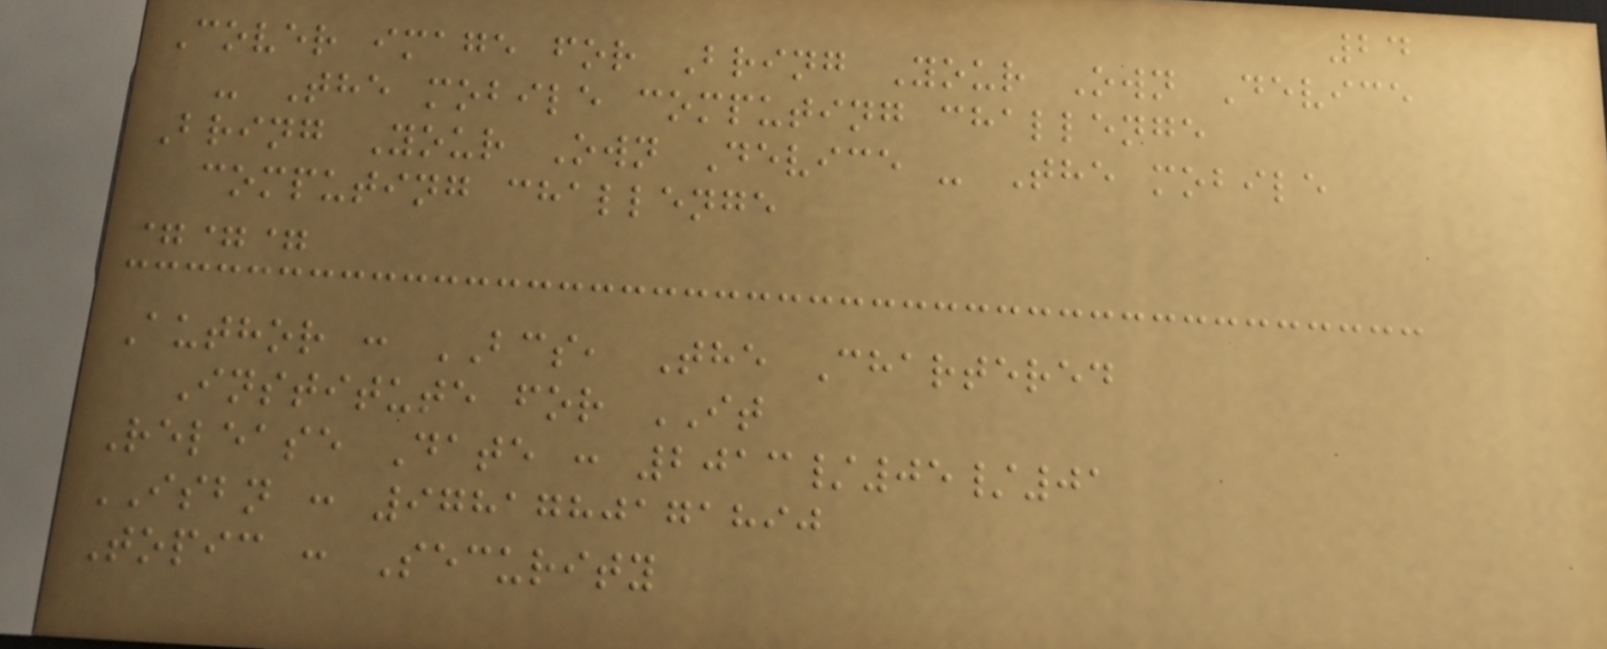24
Cover image for Bring Your Own Device
- The mobile computing challenge
Bring Your Own Device - The mobile
computing challenge
===
Author : BCS, The Chartered
Institute for IT
Release Date : 2013/05/01
ISBN : 9781780171890
Topic : Security
